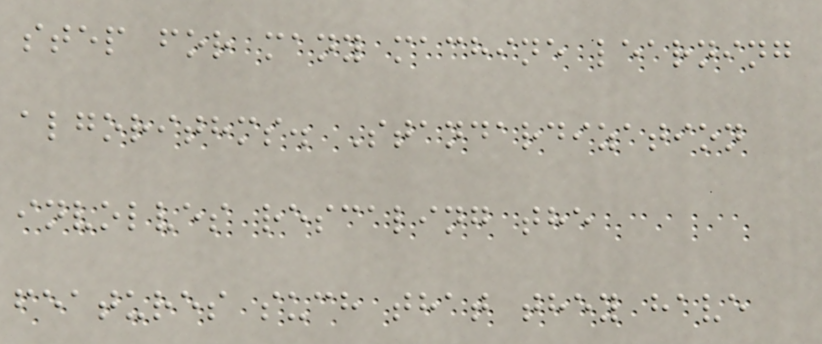step for many machine learning
algorithms. Standardization
involves rescaling the
features such that they have
